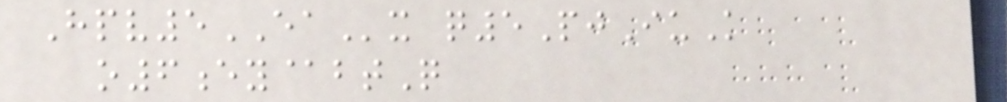Hpv5EAx q5PjIuK
o6ey@btQ
